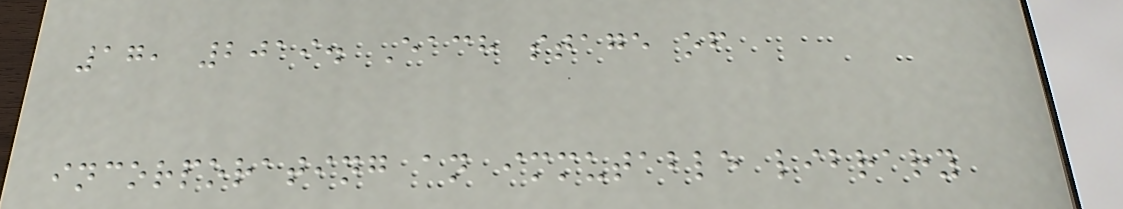17, 2019. Each stage of
incorporating an immutable library
